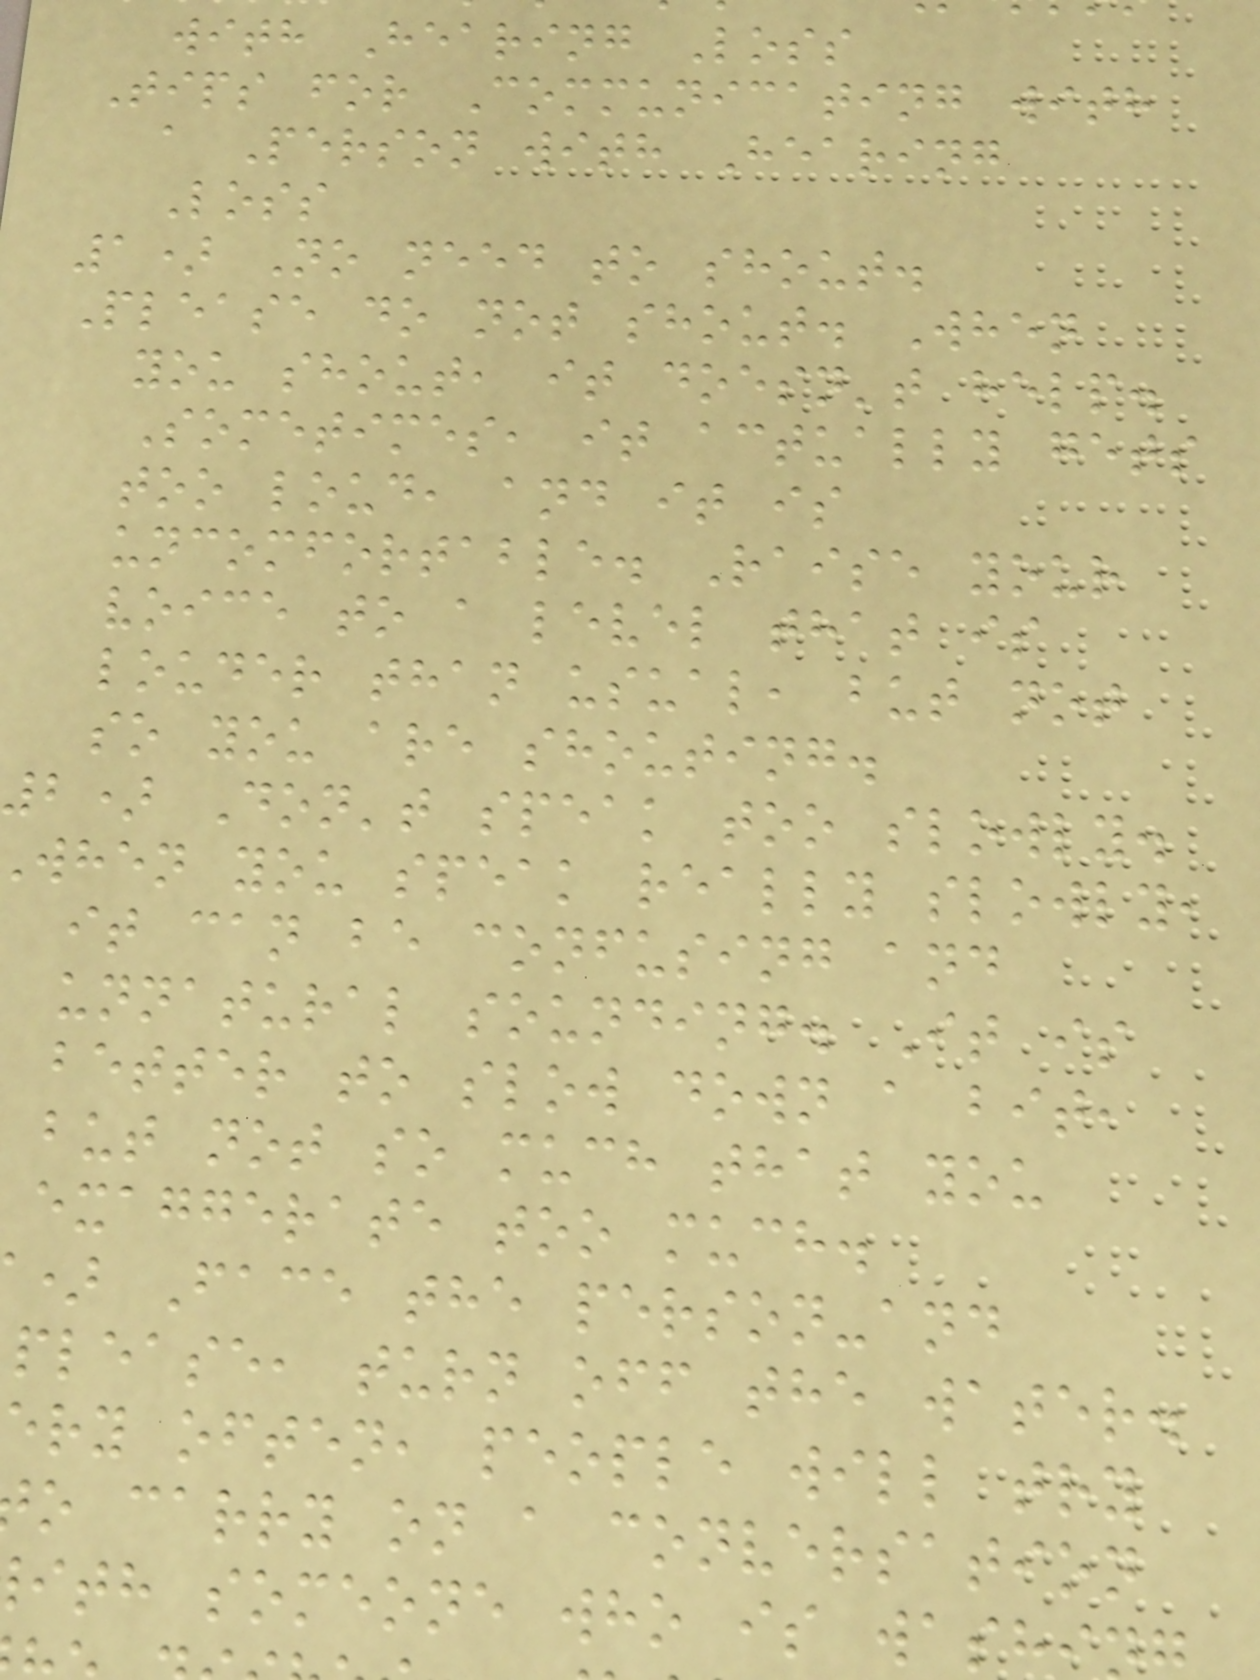with Hearing Loss
Tips for Communicating with
a Person with Hearing
Loss
1) No need to shout.
Please do not shout. When
you shout, it doesn't help.
Sometimes, it actually gets
too loud, and it is
uncomfortable. Raise your
voice to a level that is
louder than usual, but not
so you are shouting.
2) Don't speak too slowly.
when you speak really slowly,
it can be confusing and
unnatural sounding. It is
better to slow down a bit,
but not so much that you
exaggerate too much.
) Face the person-and
please, turn off the water.
ery often, people will try
o carry on a conversation
ith someone who is wash
